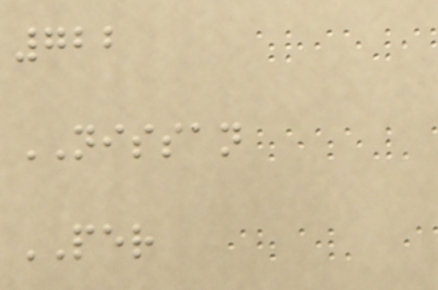722
NISSAN
PER
